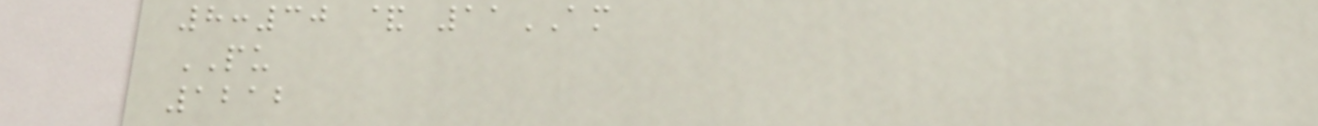8:30 & 11AM
PU
1212
